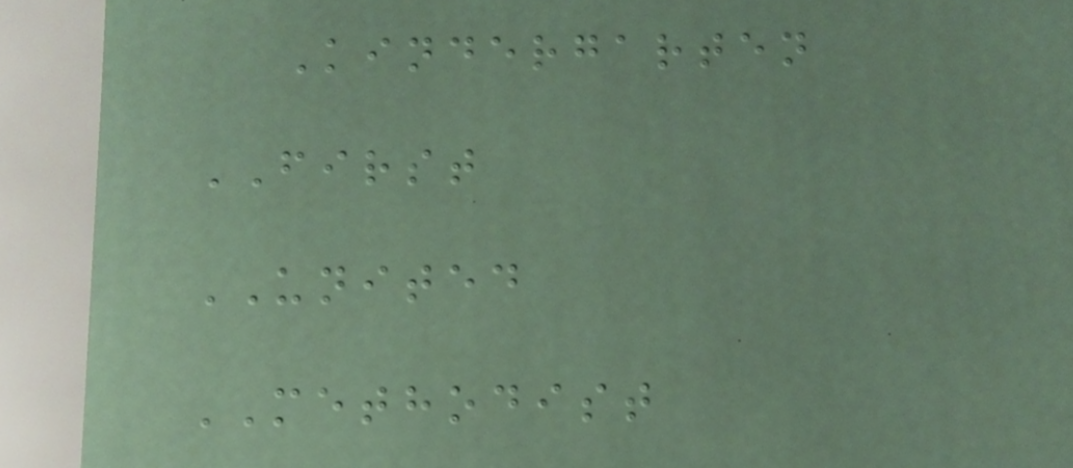Kindergarten
FIRST
UNITED
METHODIST
